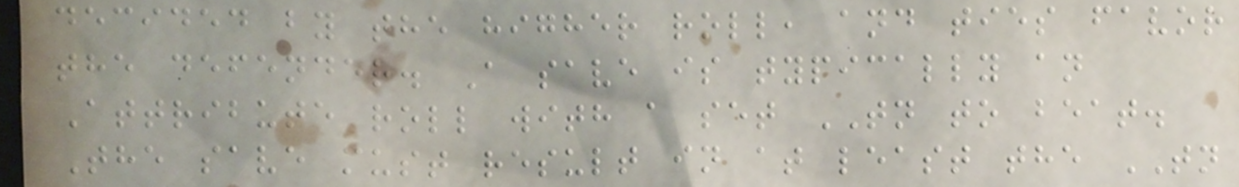decided by the higher roll, and ties favor
the defender. A save is typically an
Attribute roll with a set TN to beat.
The save must result in at least the TN
